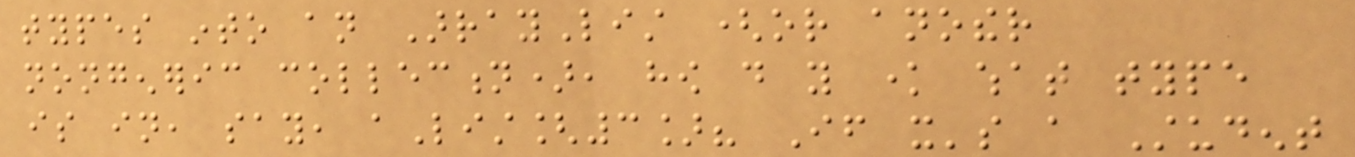types into an ArrayList (or another
nongeneric collection), how do you know what type
is in, say, aList[3]? If it's a Student
